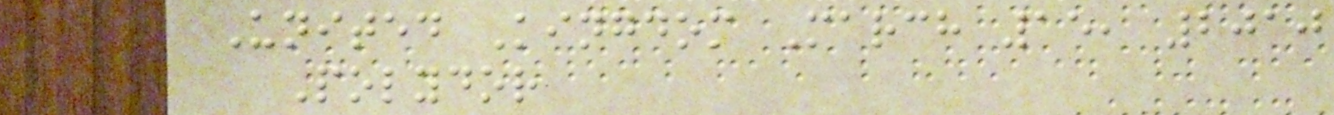United Kingdom March 15, 2010
Polydor
